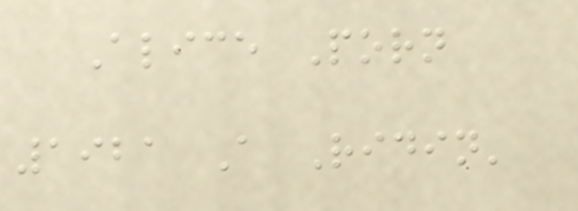Alice Porn
1921 A Ridin'
